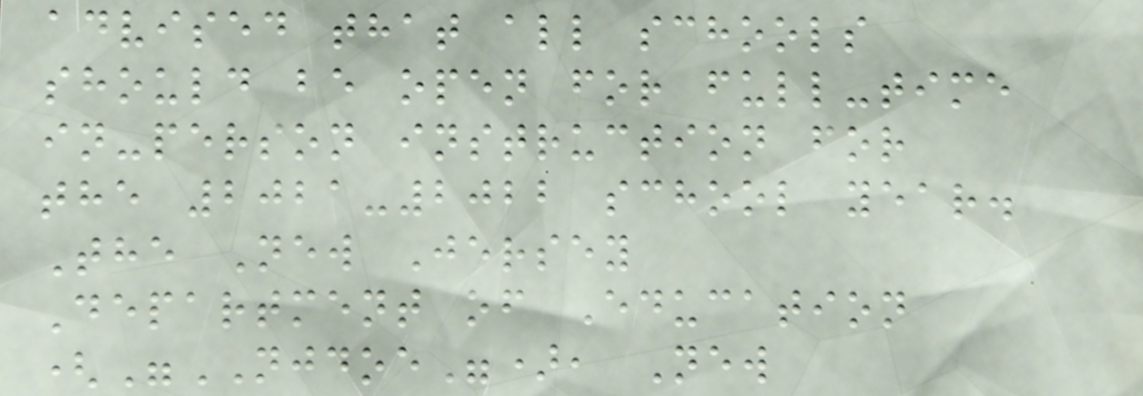advised that all schools
should be open for full-time
in-person instruction for
the 2021-2022 school year.
The New Jersey
Department of Education
("NJDOE"), New
